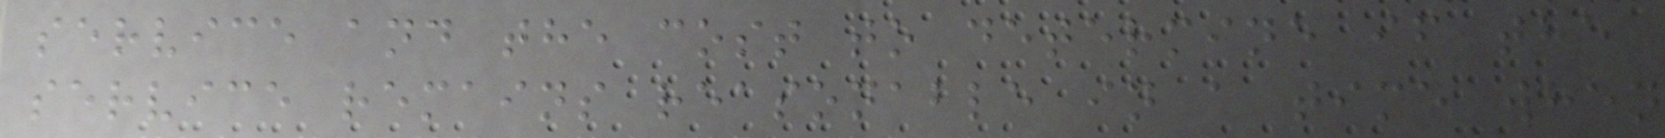service and the cost to determine if the
service remains reasonable in a time when
